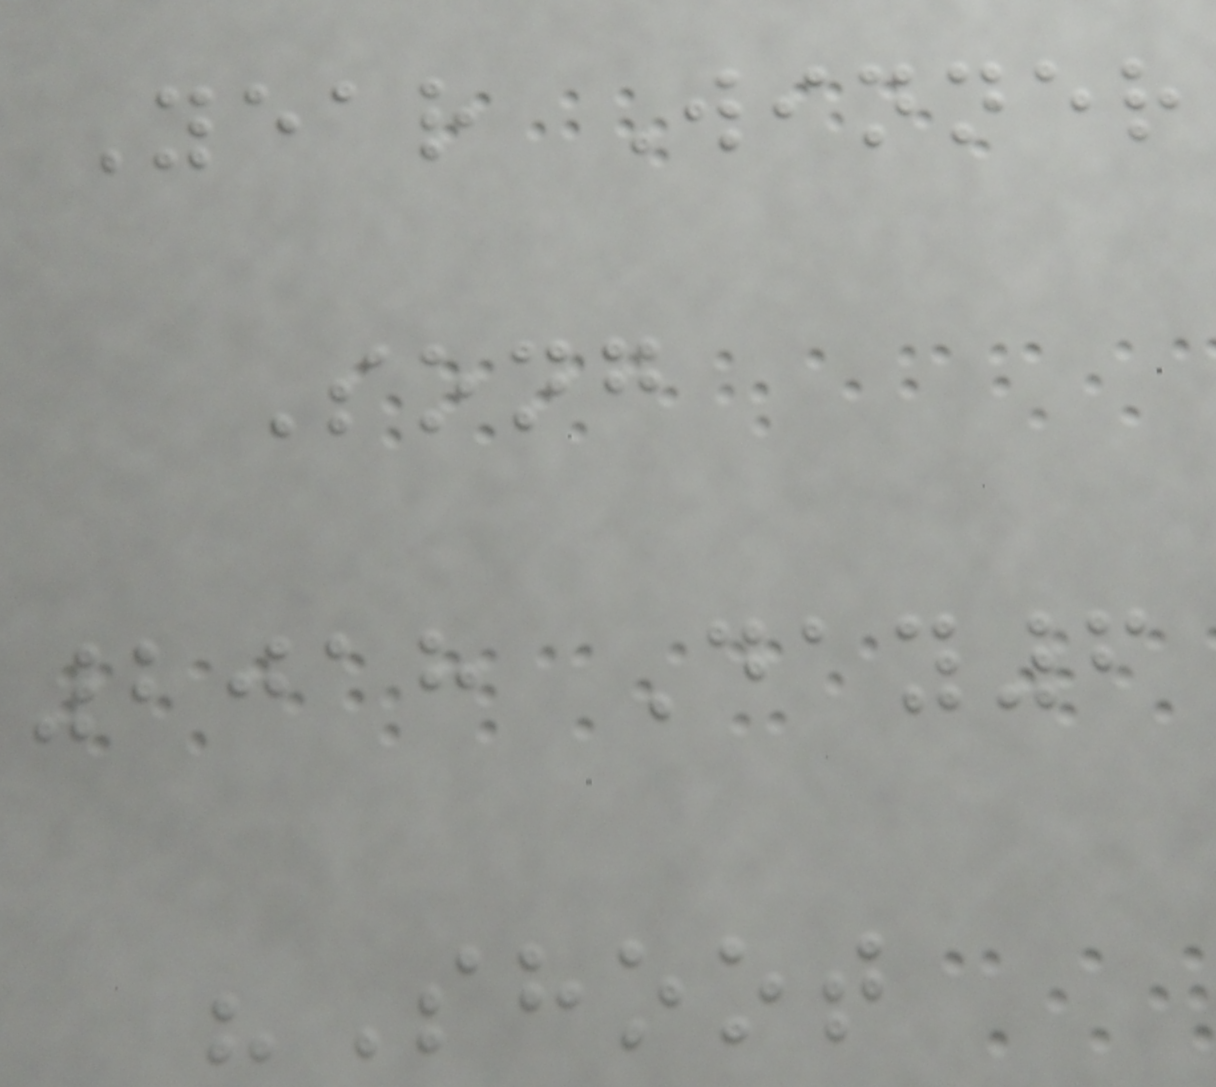Year Winner
Song
2018 Day6
"Shoot
